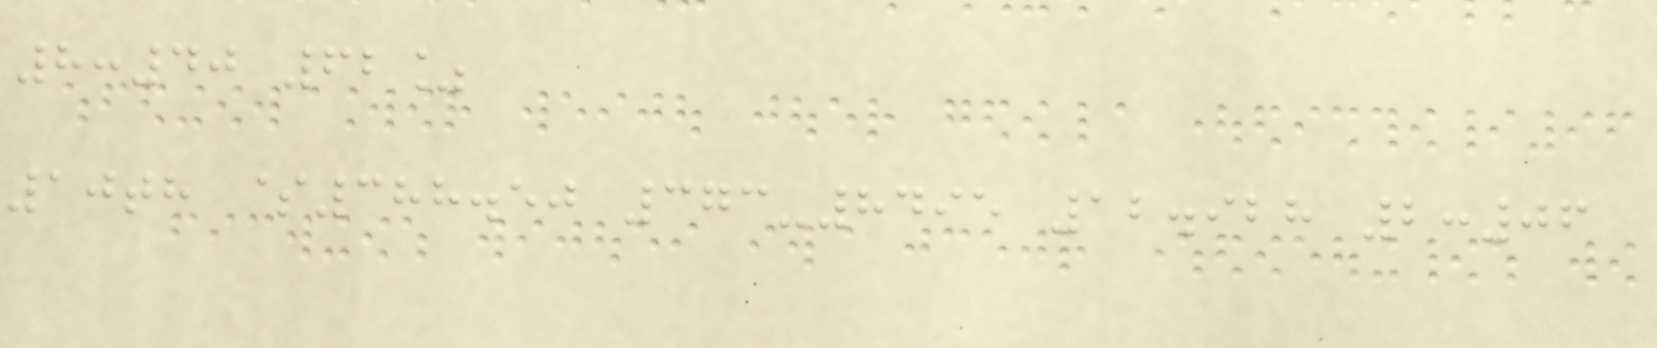8:40 62%
10th $388.50 373-8495 12.928 2:06
